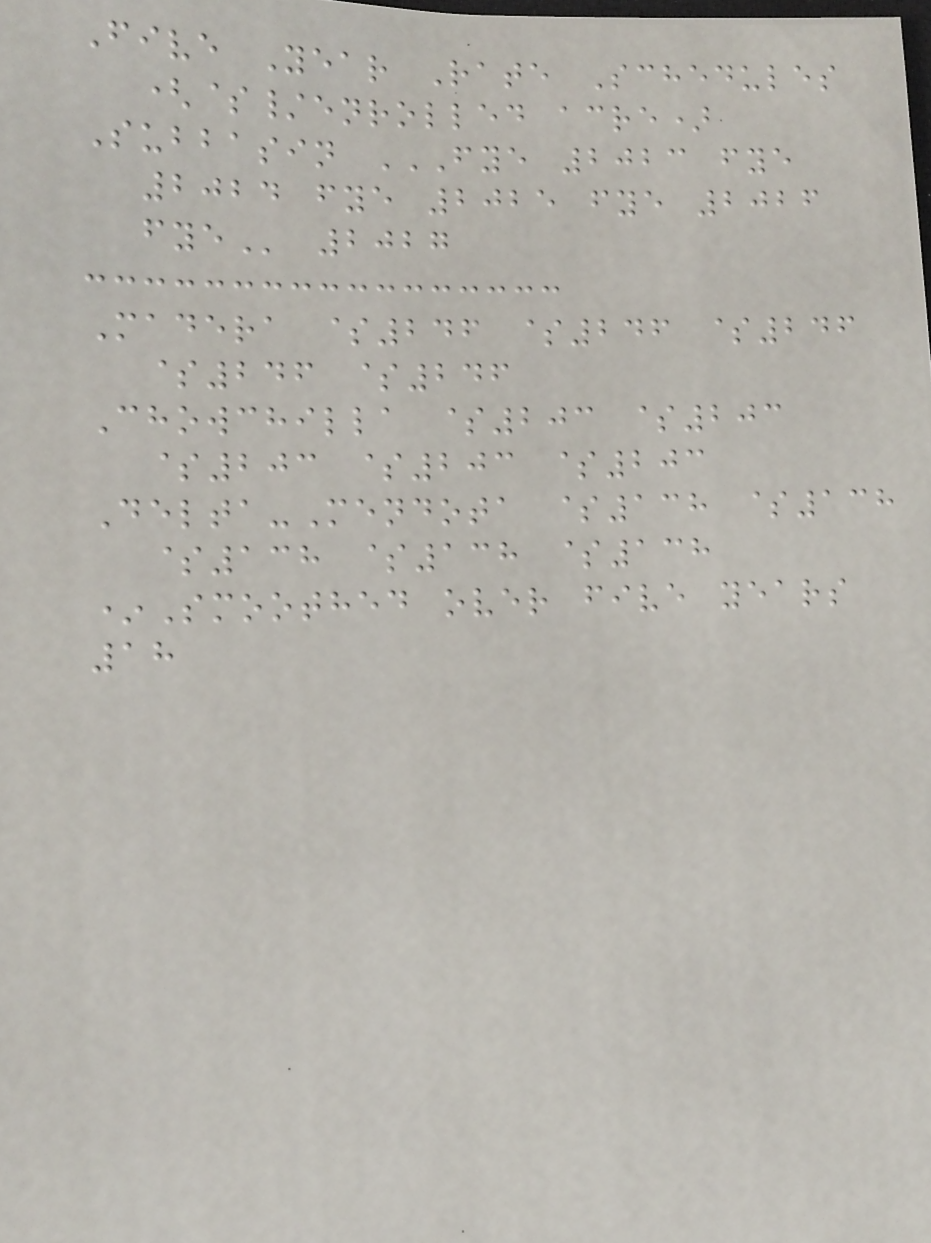Five Year Rate Schedules
($/enrolled acre)
Subbasin FYE 2023 FYE
2024 FYE 2025 FYE 2026
FYE 2027
Madera $246 $246 $246
$246 $246
Chowchilla $203 $203
$203 $203 $203
Delta-Mendota $138 $138
$138 $138 $138
*Smoothed over five years
18
